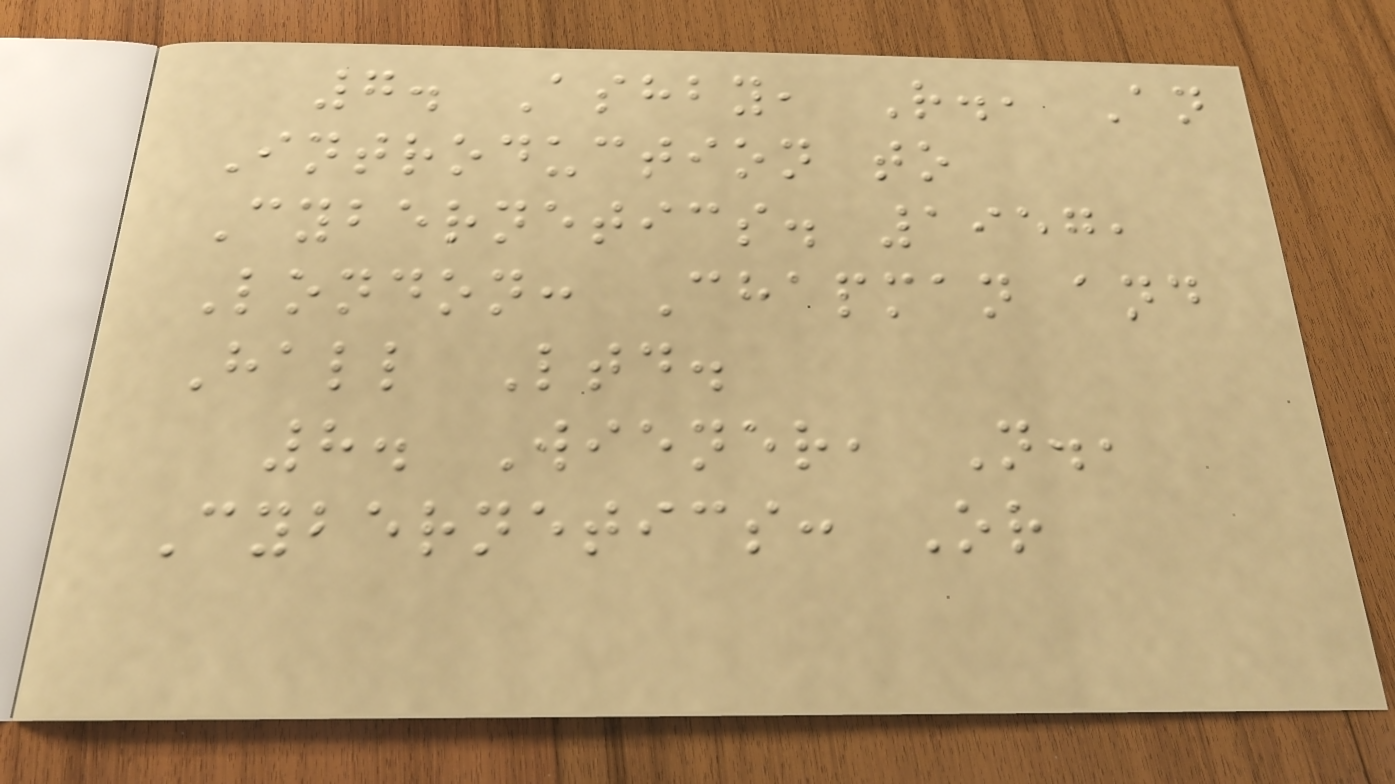7. Ashby, R., An
Introduction to
Cybernetics. 1957,
London: Chapman and
Hall Ltd.
8. Wiener, N.,
Cybernetics: Or
